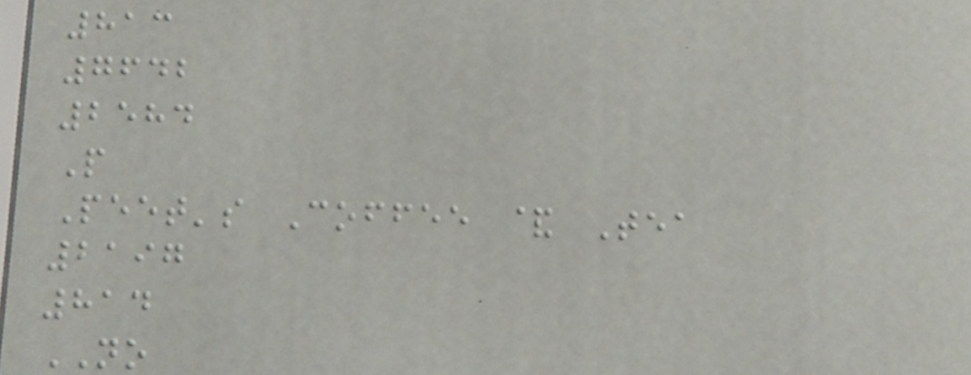813
7642
2584
P
Peet's Coffee & Tea
2197
814
NO
